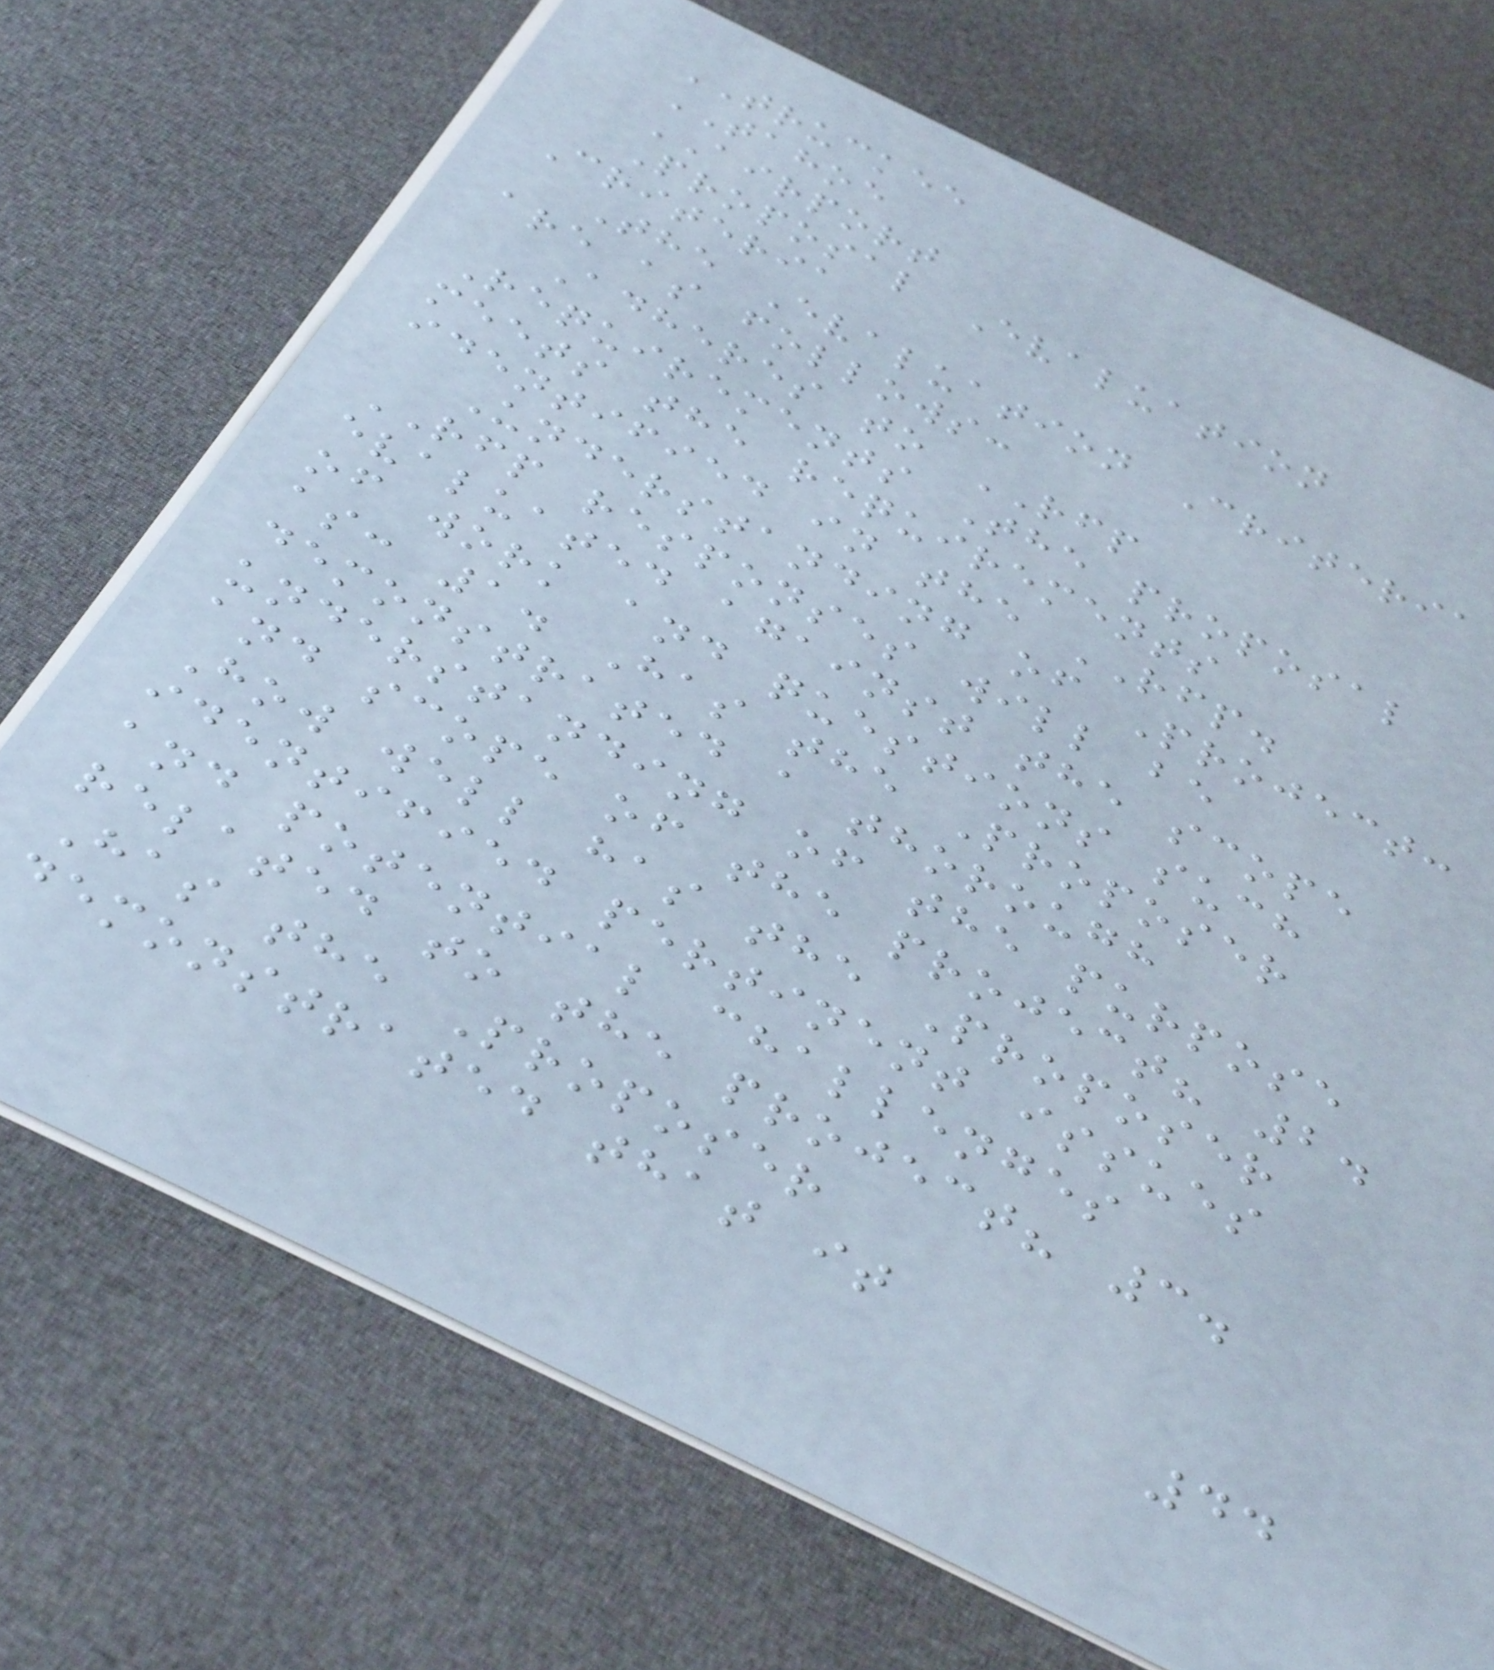TRUCKEE
TAHOE
AIRPORT
Proposal Evaluation
Criteria
The Evaluation Criteria
are as follows:
Adheres to RFP
Requirements The proposal
meets the requirements
identified in the RFP.
Understanding of Project:
RFP responses will be
evaluated against the scope
of work and questions such
as: 1. Has the Proposer
demonstrated a thorough
understanding of the purpose
and scope of the project? 2.
How well has the Proposer
identified pertinent issues
and potential challenges
related to the project? 3.
Has the Proposer
demonstrated that it
44
